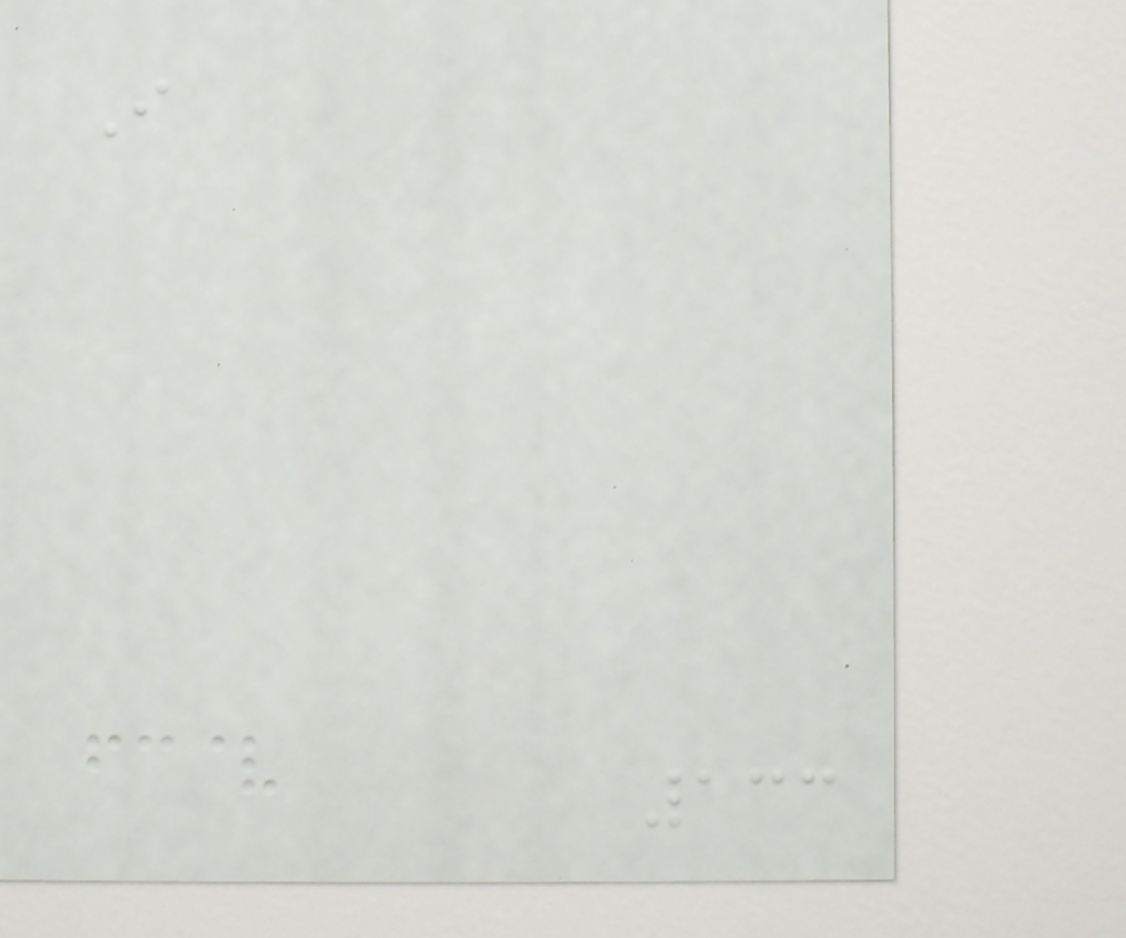I
133
